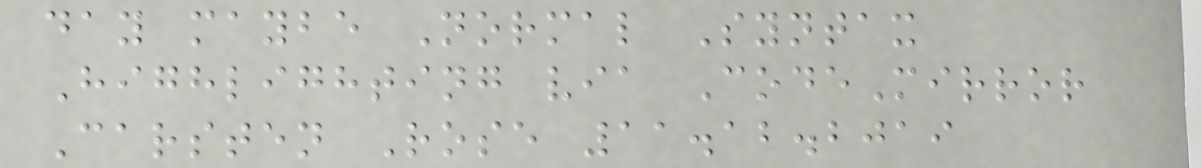day maybe Normal Syntax
Highlighting via CodeMirror
Carsten Rose 11.12.2019
